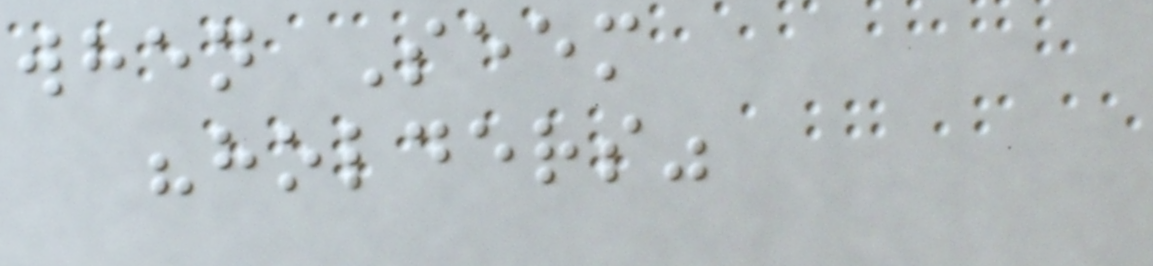when Seem
"holders"
